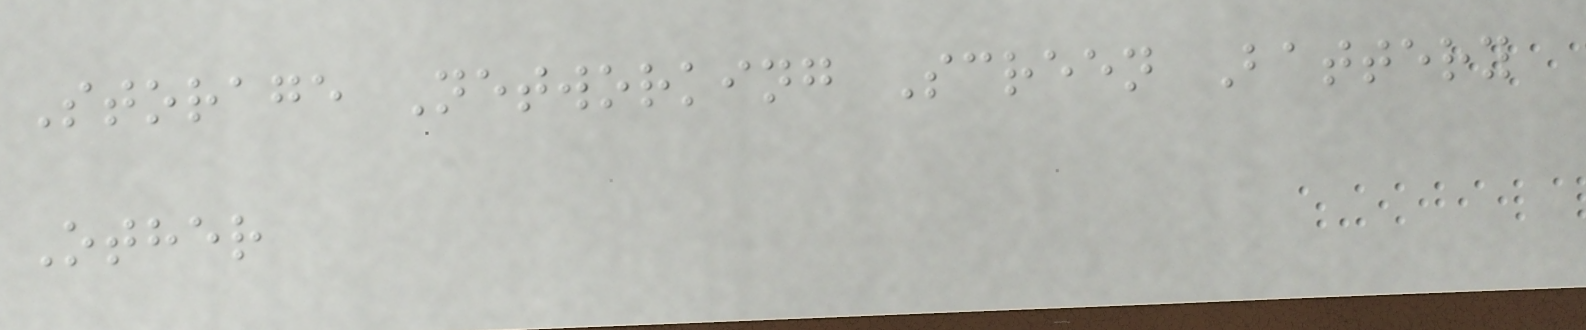Storage Networking Screen Battery
Other
